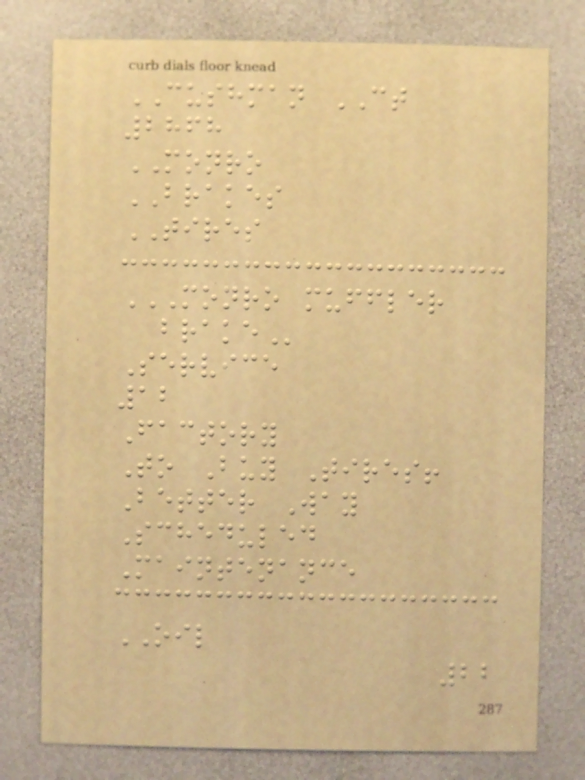CUSHMAN CT
2868
MONRO
BRAKES
TIRES
MONRO MUFFLER
BRAKE
Service
12
Factory
To Buy Tires!
Better Way
Scheduled
Maintenance
OIL
22
